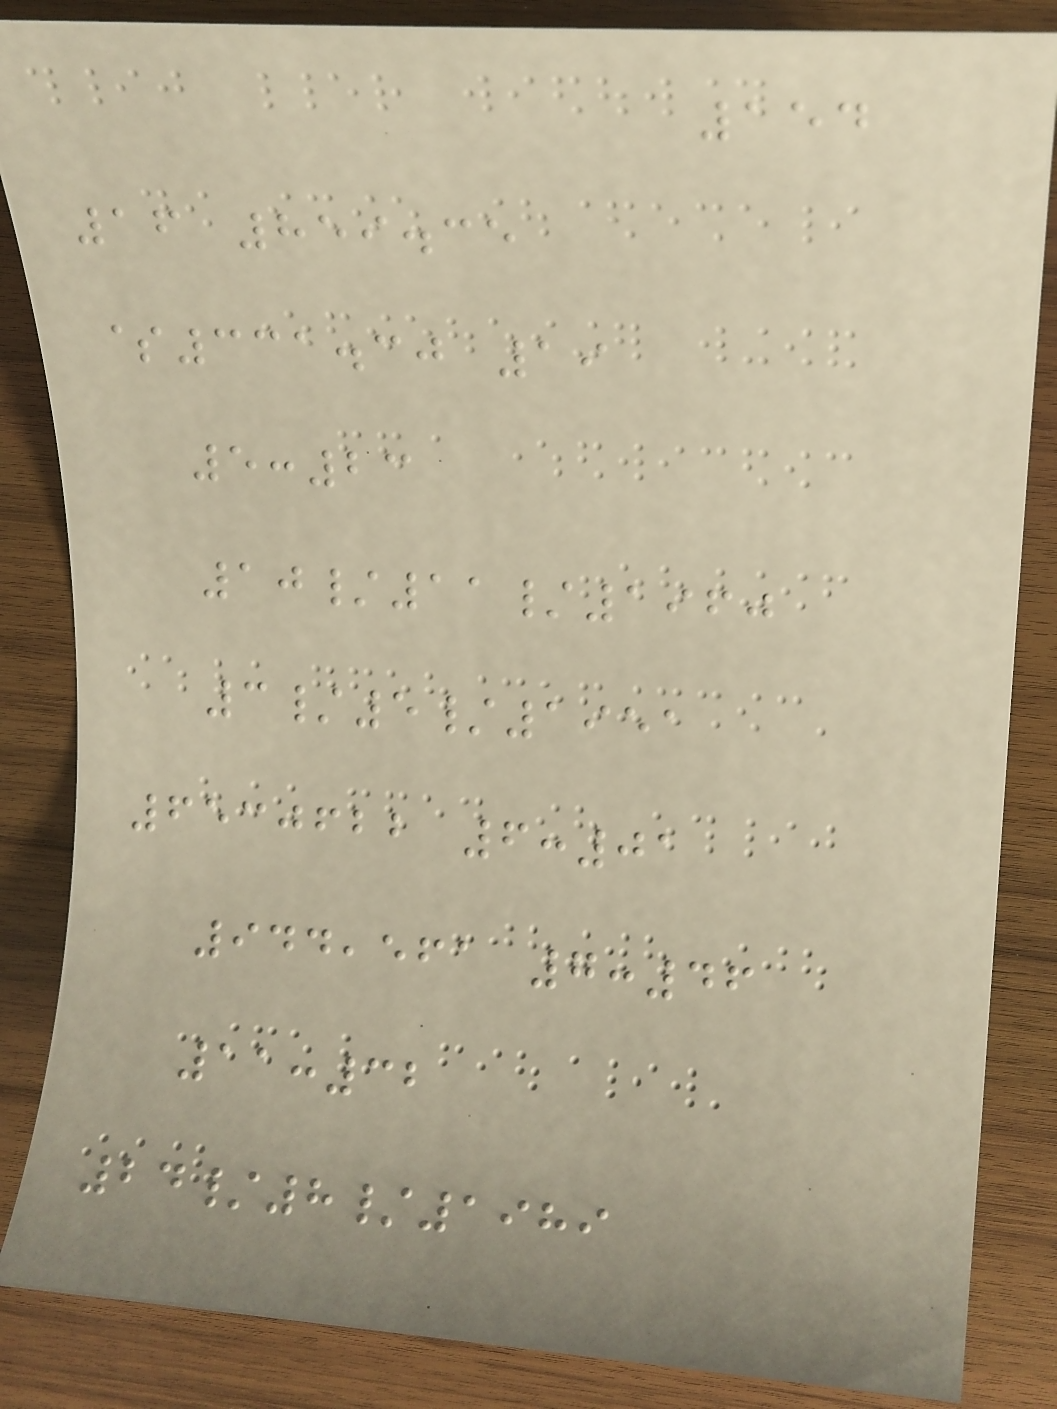154
16 859.35
$331.30 19
5:23
10/11/1960
3/5/1951
6530622 6:01
944,561 7:46
11:32
24/8/1989
